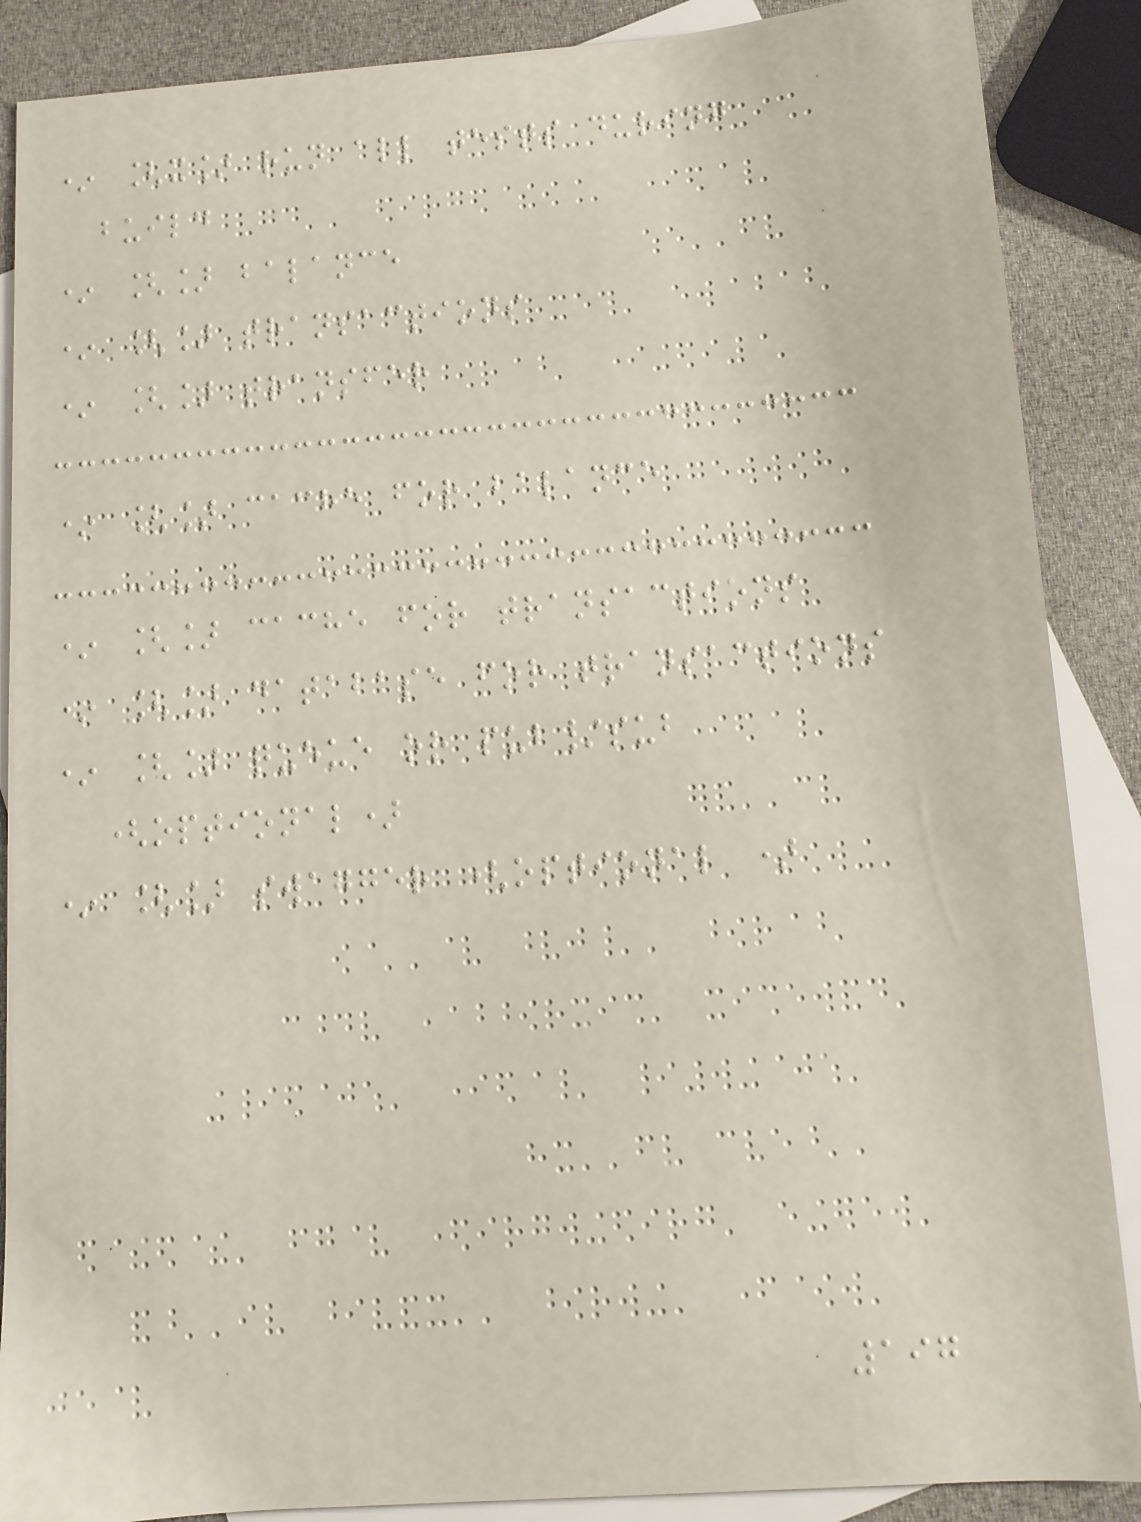* [x] run all tests during
build
* [] balance
* [] transactions
* [] transfer
* [] cache for balance
* [] cache for transactions
* [] database for transactions
* [] queue or pub/sub
(optional)
* [] swagger (optional )
197
